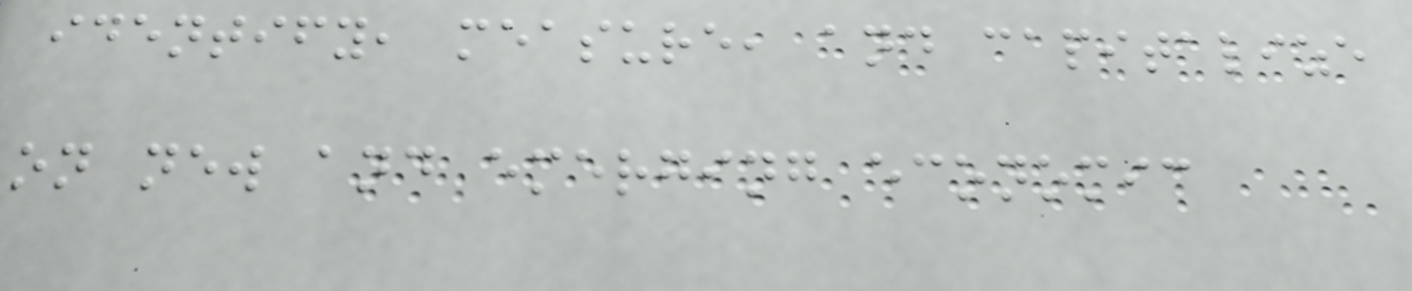identify, measure, and capitalize
on new and emerging economic
